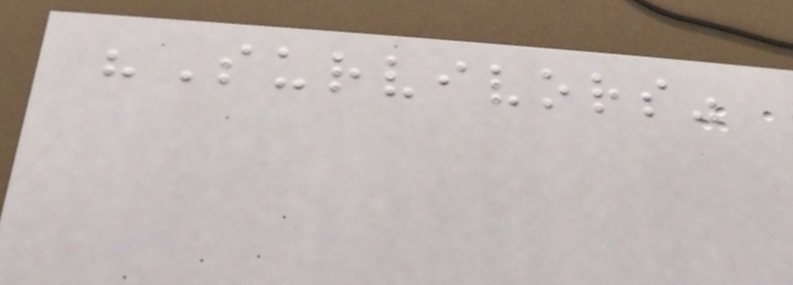"Survivors"
